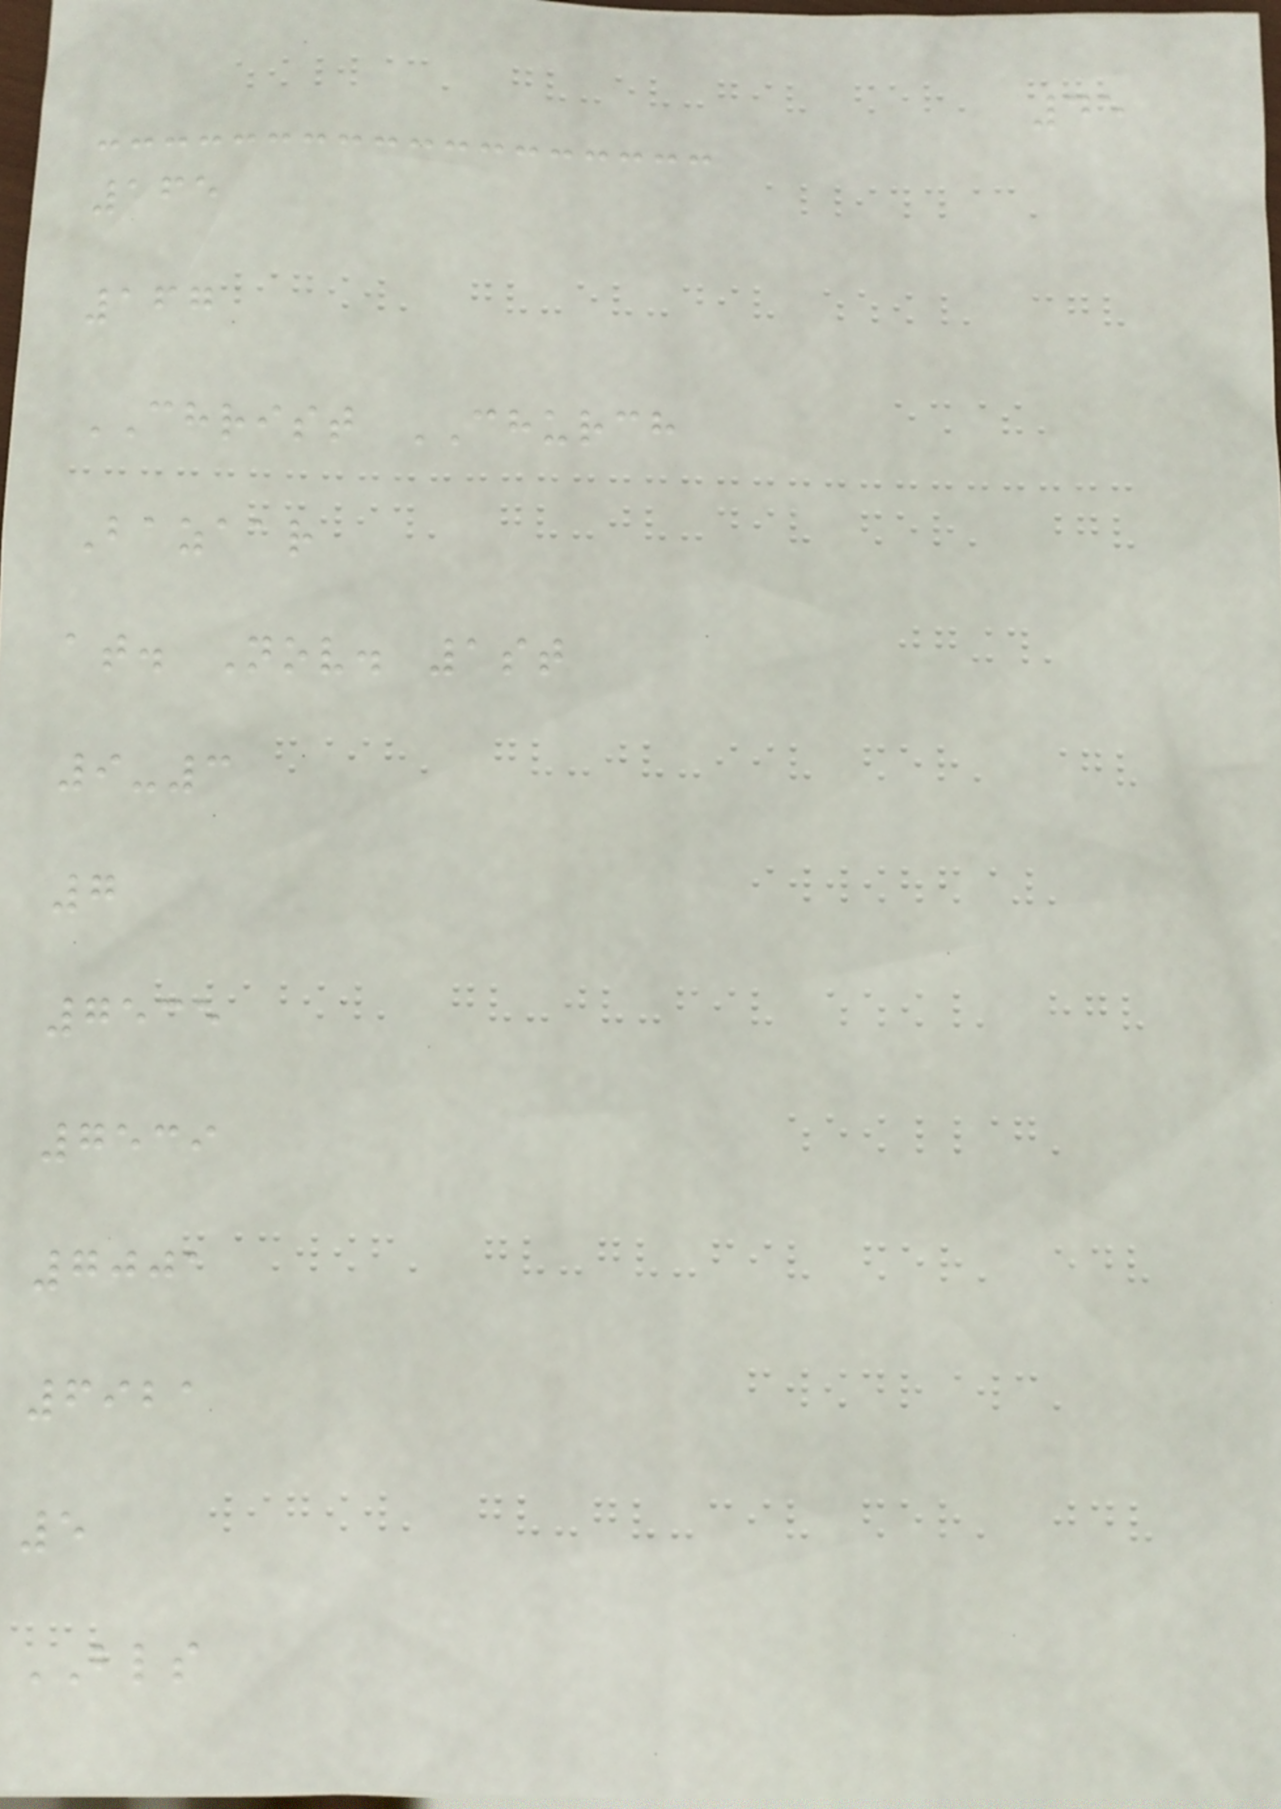45
165
167
CHRIST CHURCH
Bazaar
at. Nov. 1st
9-3
7
7535
7539
7001
6921
5
BLS
